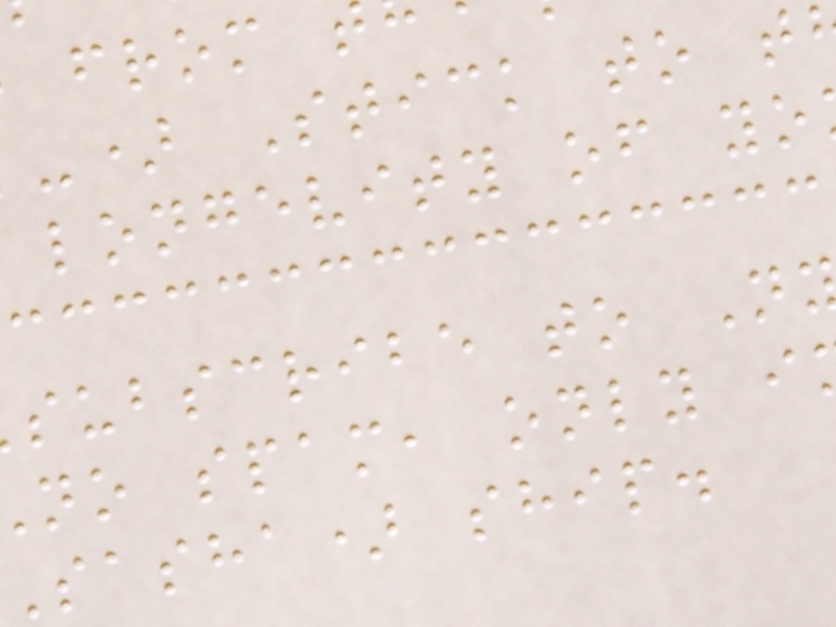-) Stick to t
longevity of yo
subscribe to N
no spam, only i
sasha) ship.
